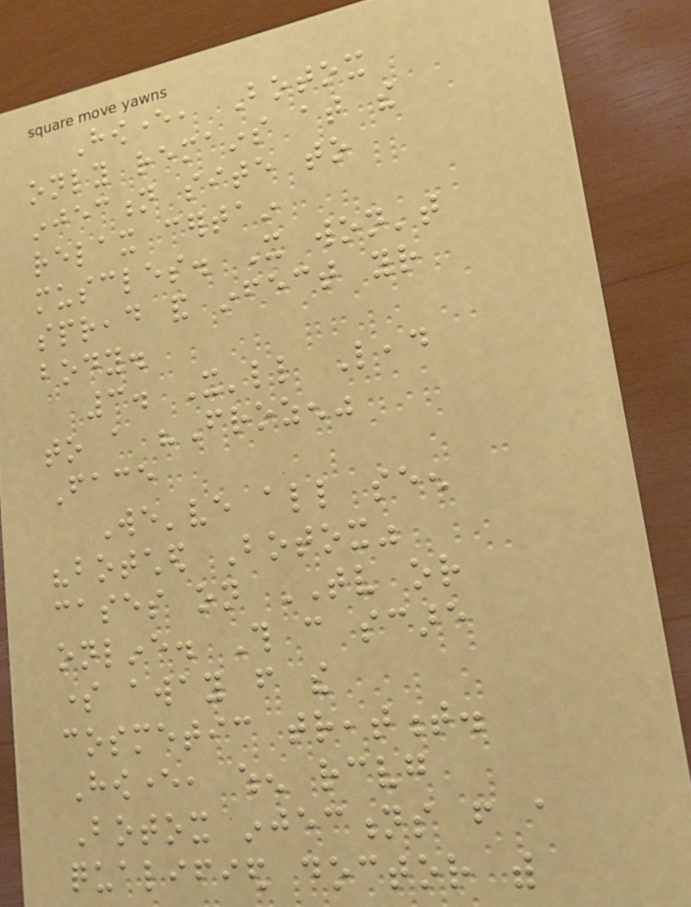However, Botox
only remains at the
injection site to
relax certain
muscles. It won't
spread and infect your
body.
3. It'll Lead
to a "Frozen"
Face
We've all seen
"botched Botox"
cases on TV or
online. This can scare
some away from the
cosmetic treatment.
However, when receiving
Botox injections from a
qualified doctor with
